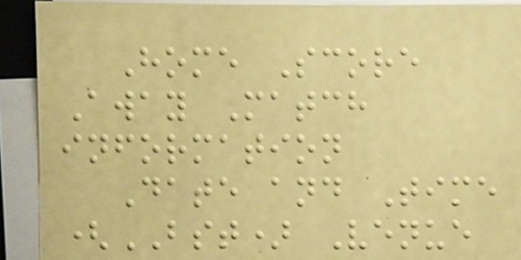Home Score
Away Match
information
Date and Time
(BST) Venue
